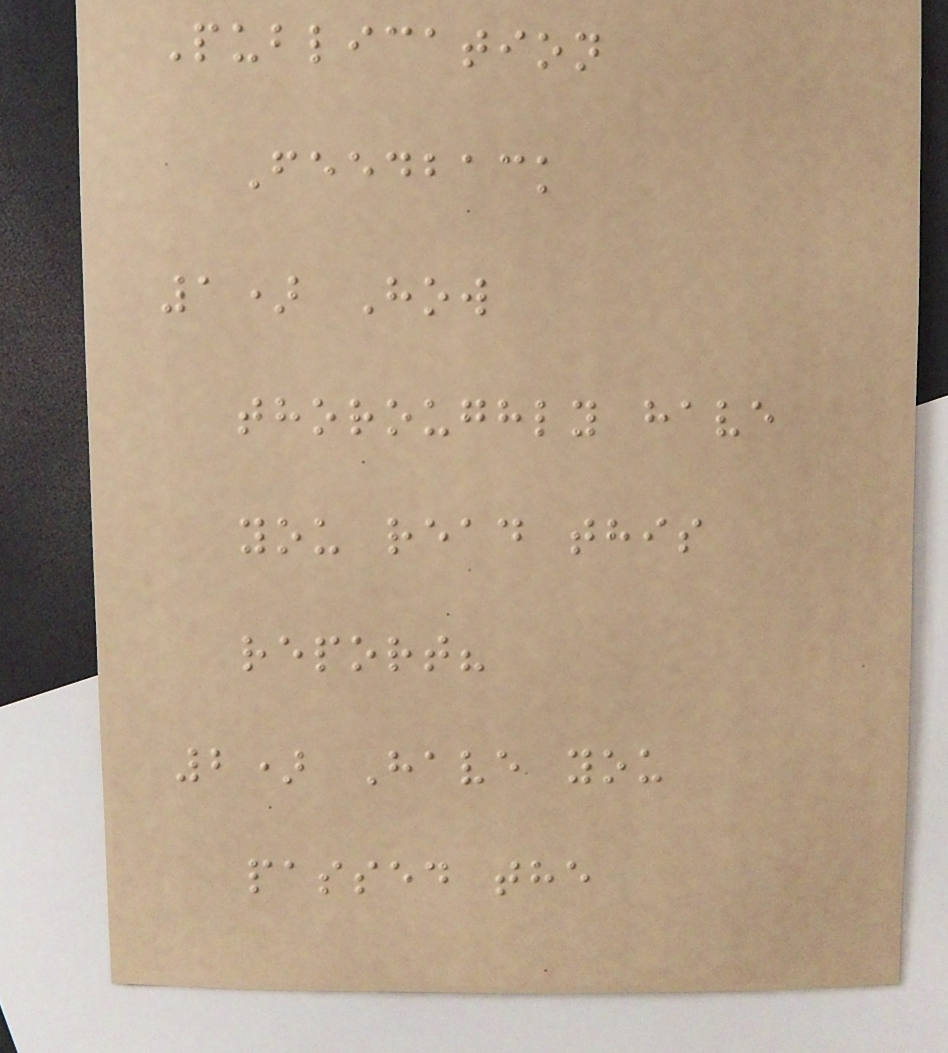Publication
Feedback
1) How
thoroughly have
you read this
report?
2) Have you
passed the
